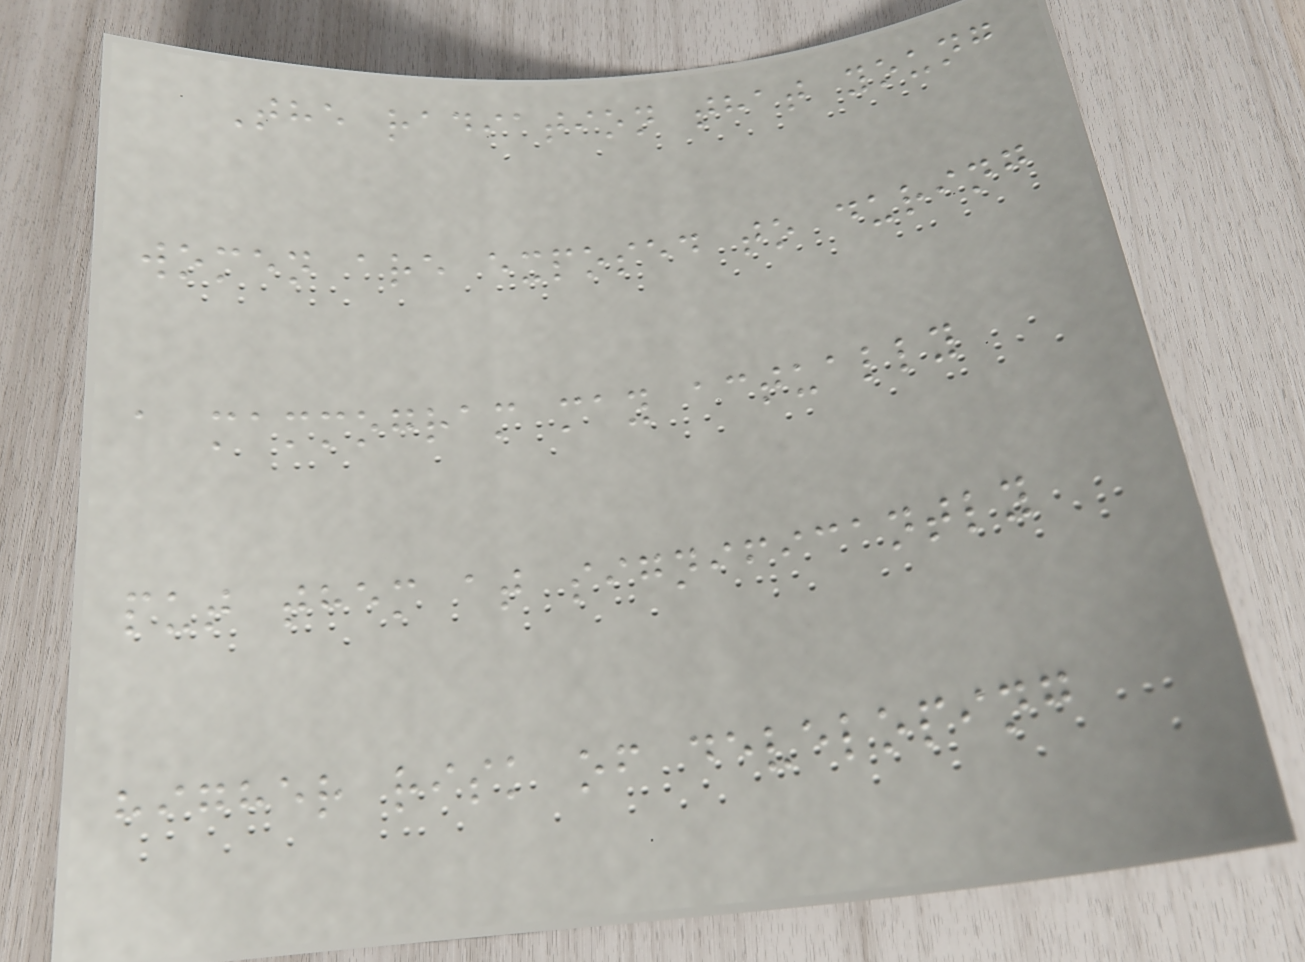The radiation that young
women are exposed to during
a mammogram may actually
put them at significantly
higher risk of developing
